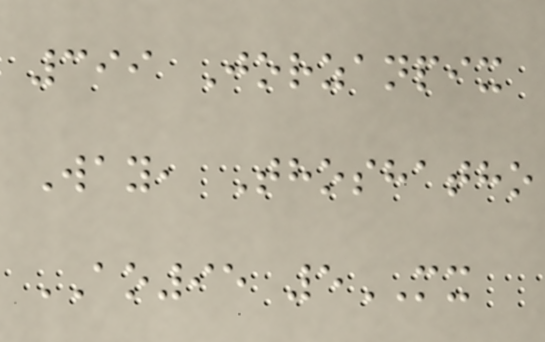399 Jorzanpix
Way, Thoshatho
AO95 5MX
